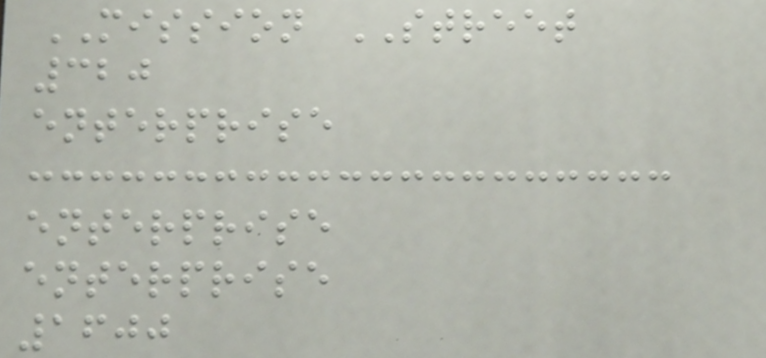MISSION STREET
320
enterprise
enterprise
enterprise
1600
